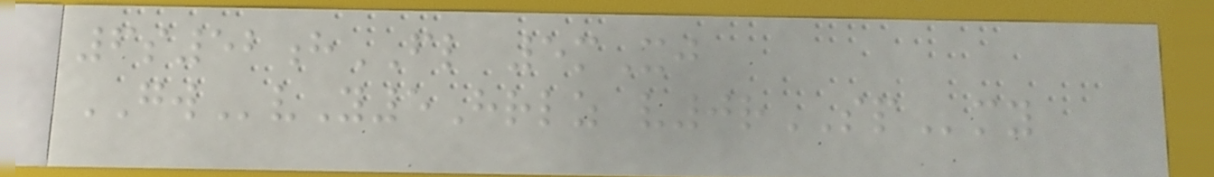6s52hFL 5mXj
GWvY5Hrlz v0rSPmy
